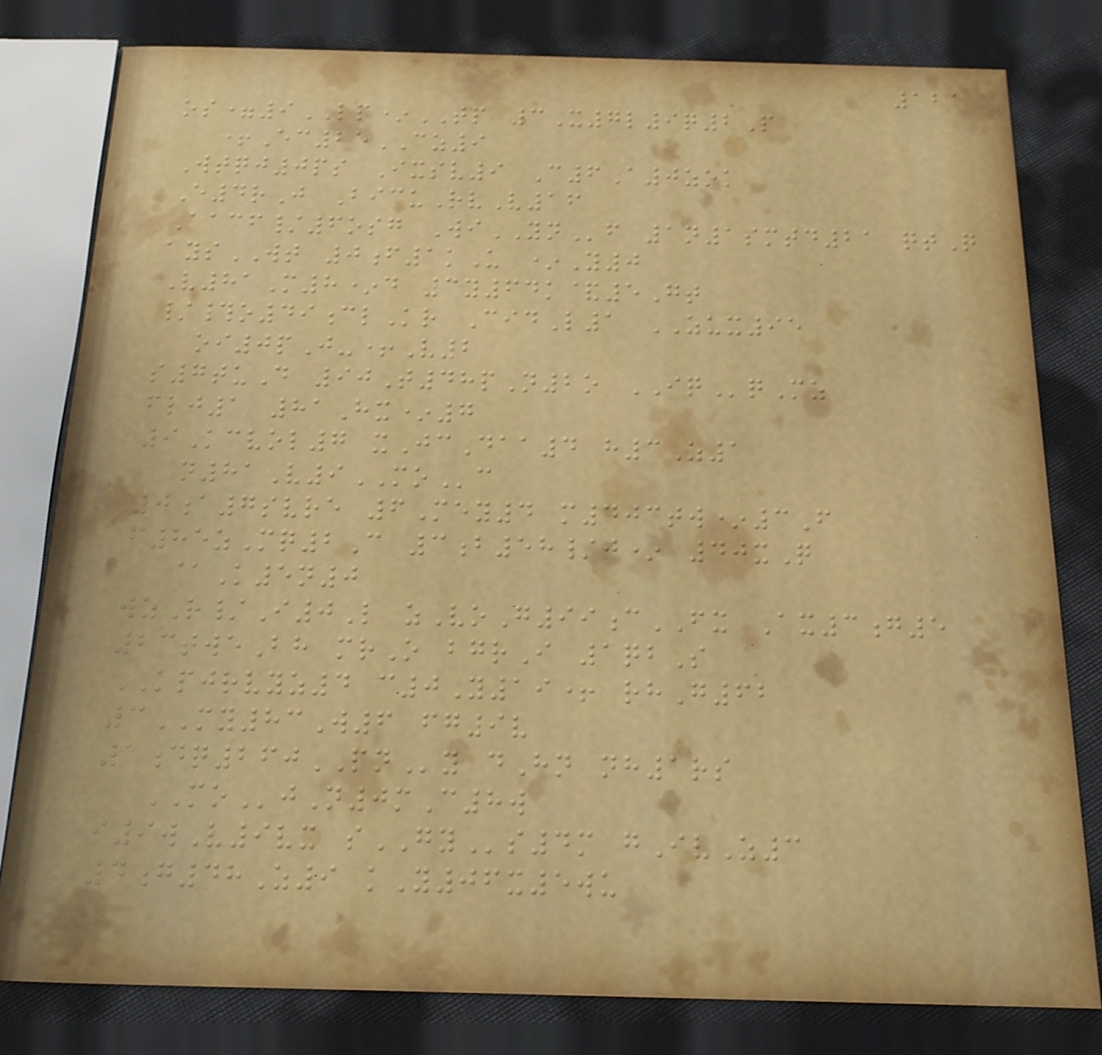121
os=9LP*TP 3X7l9q2P
+Ec25CZ9
Wtqj0ps Ixsv9 C6A0zok
E4rJ BicuRvV16
Aacf/6osg WiYNf 1n1smtd21 qtQ
aysWT 0f1kU *Y0
V81M8*d 3y64k&5Gt
/#o49clKr CidL1 ZUX95
oi0pJ-+V2
s7tuD 90T48pN2o IQqMz
flj1 81Hx*7
9Kcvol7 xJcDaa4 h3Z1
n81V9MOc
0a7svre 6Mey4 m403tw*3F
f85zMq2C 3b58/j* 40xQ
@K5n0
wzR/I0L zVoG99cFX Ax3g5
23tweBh mrO bgrI 1qbS
KPJRVYZ4 c0Y19+ rhG62
3MY83W6 fg9v
1dq260PNy dHn nh1rs
MOjN0mC8w
i9wV9vx sGYs4m gIvZ3
4g48Z9 kY06x5wu
